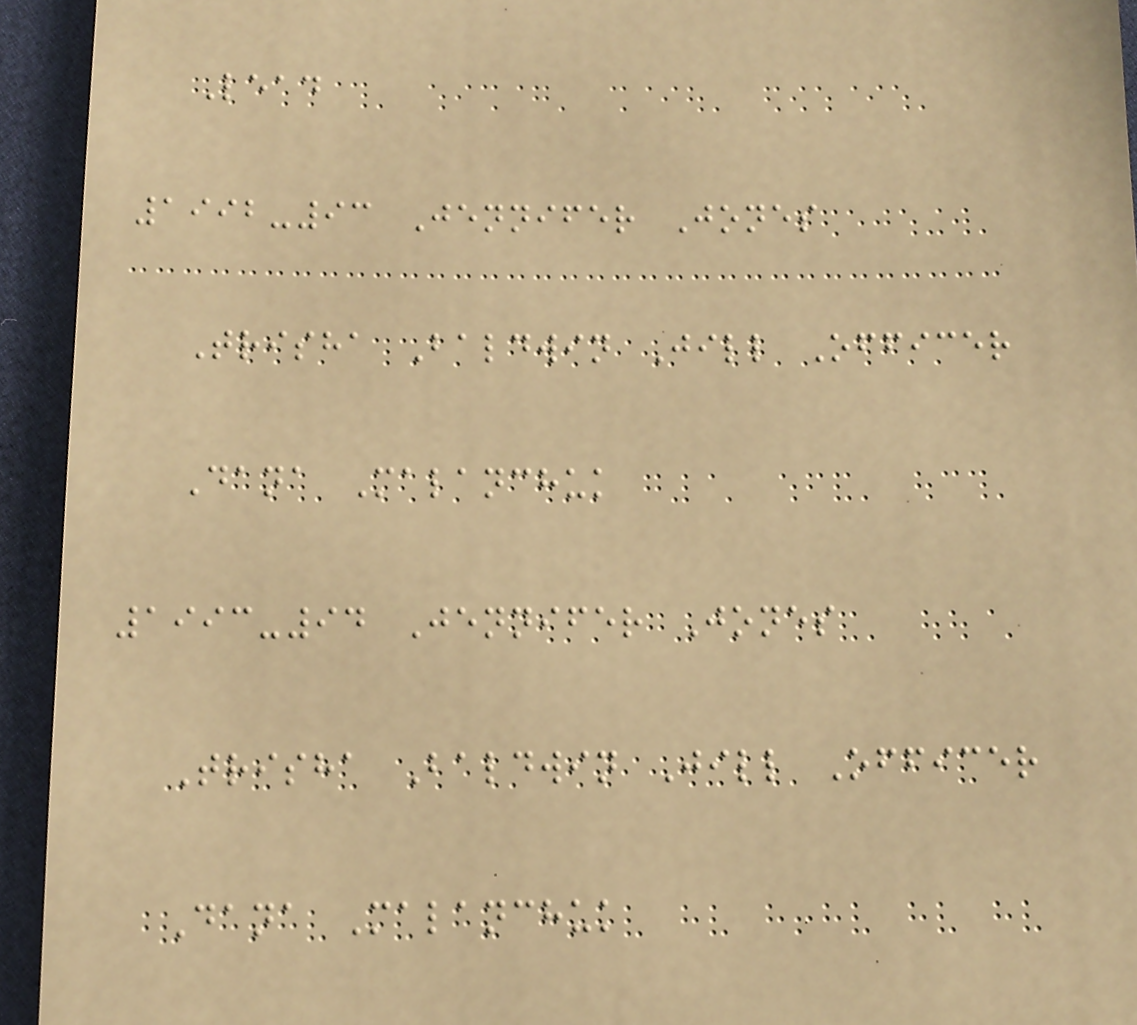Lead
1992-93 Jennifer Jones
Trisha Baldwin Jill Officer
Dana Malanchuk
1993-94 Jennifer Jones
Trisha Baldwin Jill Officer
Dana Malanchuk
